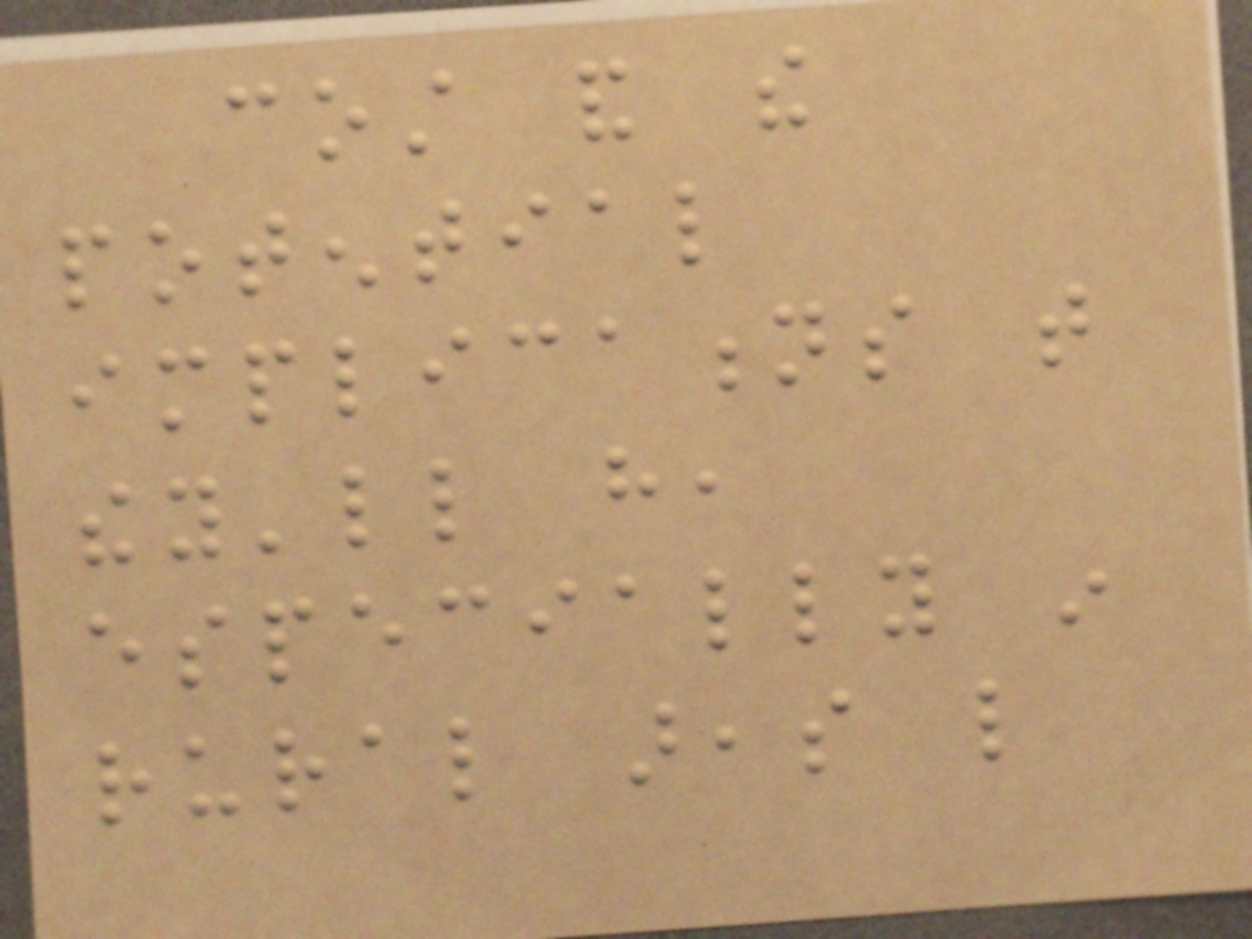cost and the
potential
implications that
they'll have,
especially in
rural areas like
